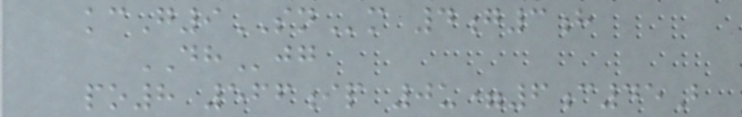kcG9SNm 4g3h
DHjg
po8 566ip 0u=6c45B
